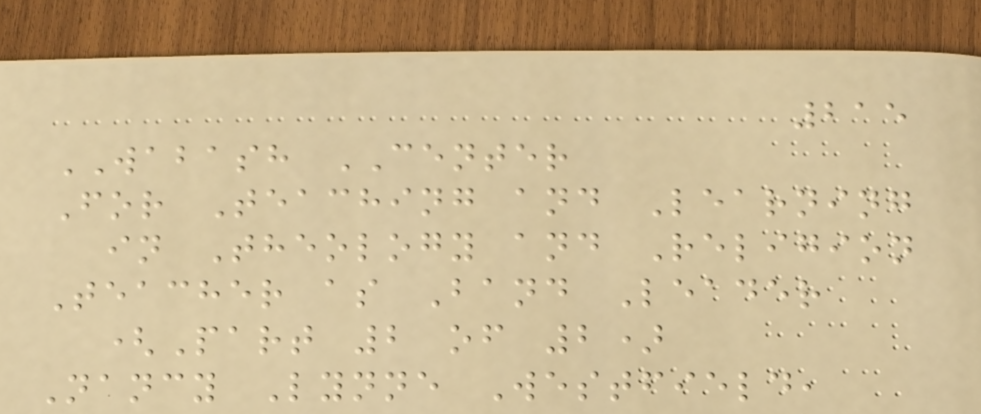215
WABASH CENTER
For Teaching and Learning
in Theology and Religion
Teacher as Band Leader
(Part 2 of 2)
Nancy Lynne Westfield,
